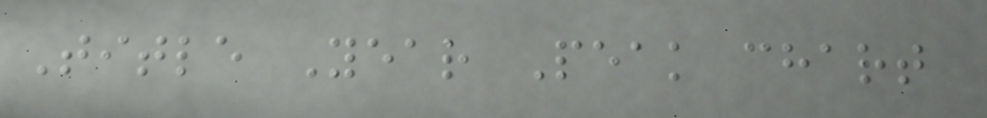Title Year Peak chart
